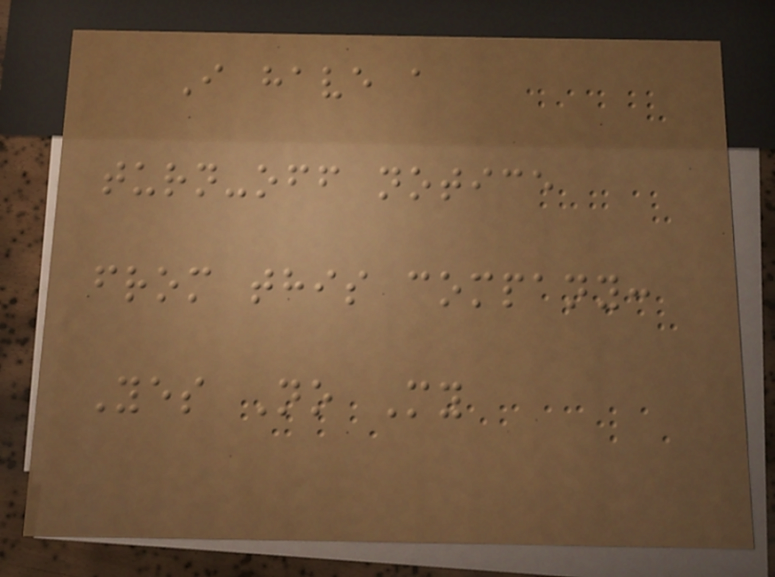I have a
turn-off notice
from this company:
Yes No My
